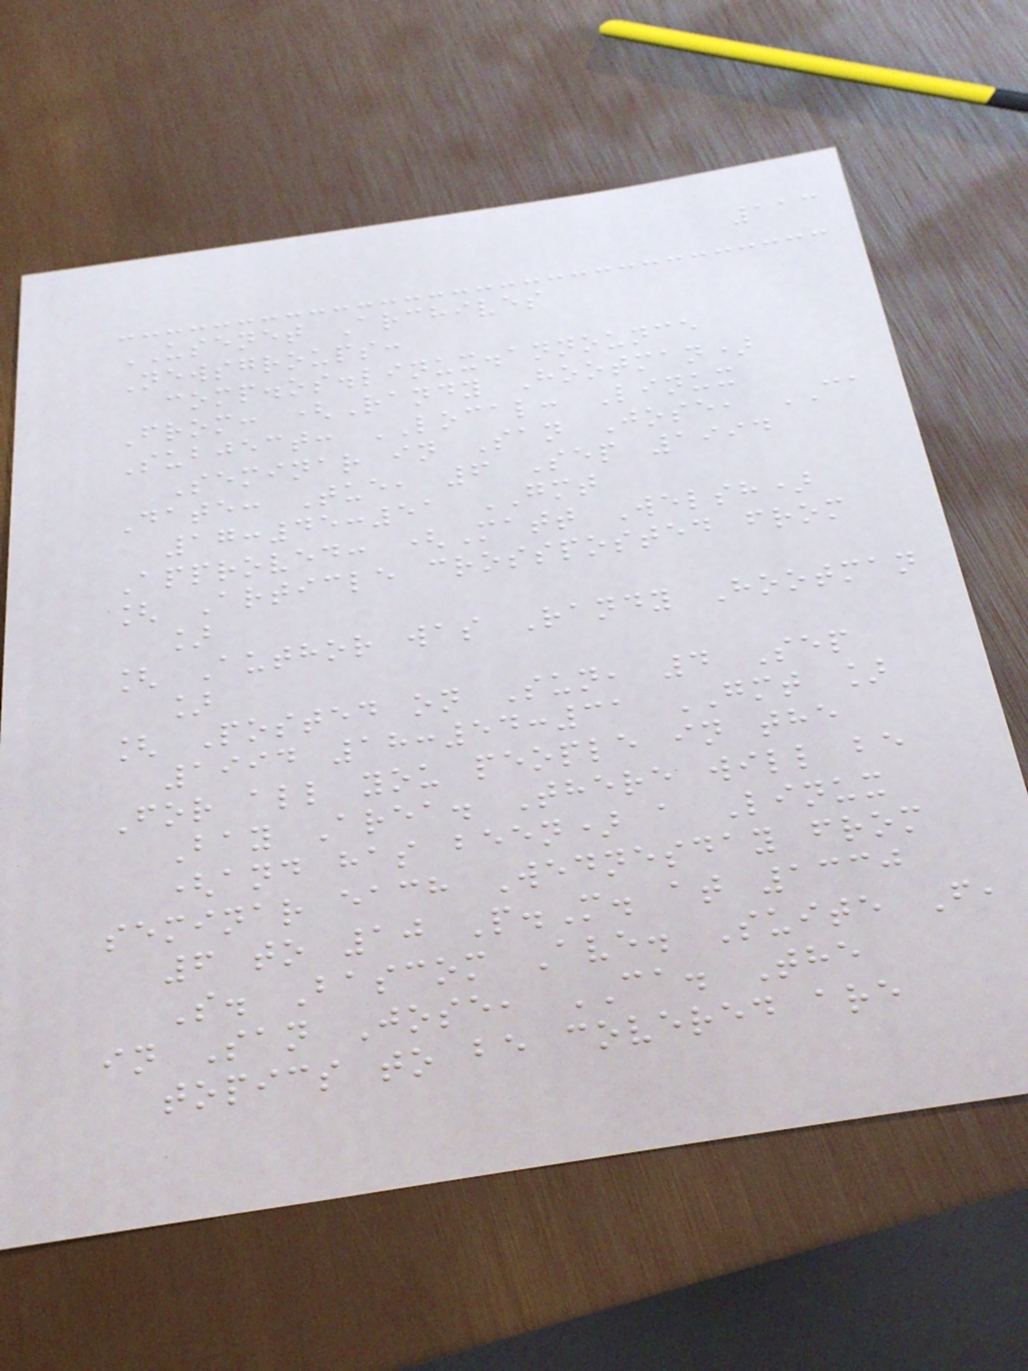113
USENET Archives
Newsgroups:
comp.os.linux.announce
From: (Randy Hootman)
Subject: LOCAL: Linux
Seminar in San Jose, CA
Date: Tue, 6 Sep 1994
17:45:51 GMT
Approved: (Matt Welsh)
[ Article crossposted from
]
[ Author was Randy Hootman
]
[ Posted on Sun, 4 Sep
1994 18:54:31 GMT ]
For all you people in the
Bay Area. There will be
(and has been) a Linux
seminar each Wednesday from
6 to 10 P.M. at 1330
S. Bascom Ave. Suite F,
in San Jose, CA. The
topics to be covered are
